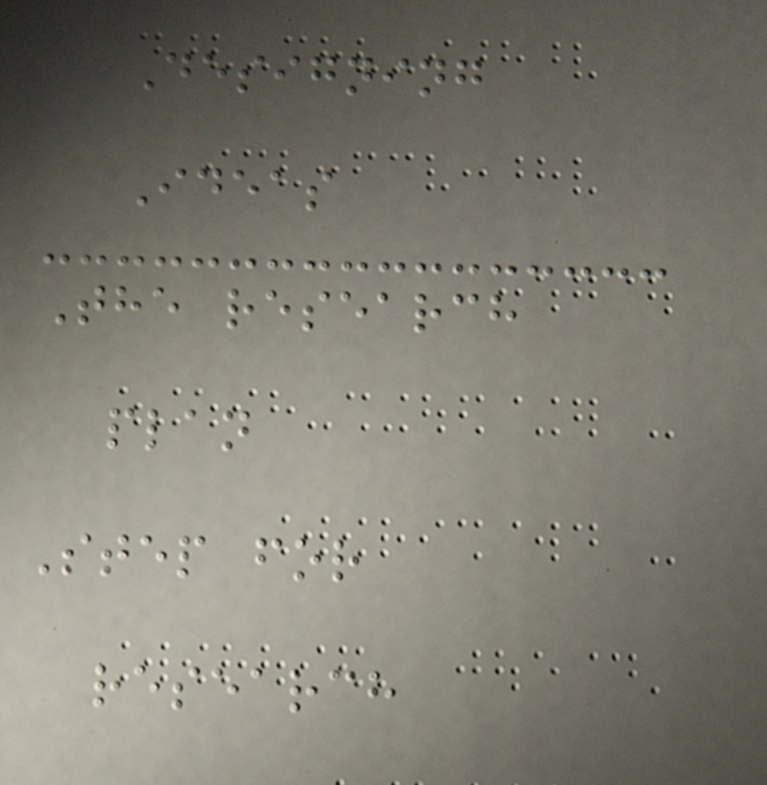Designing
Ideas
The research
plan
Step for
research
